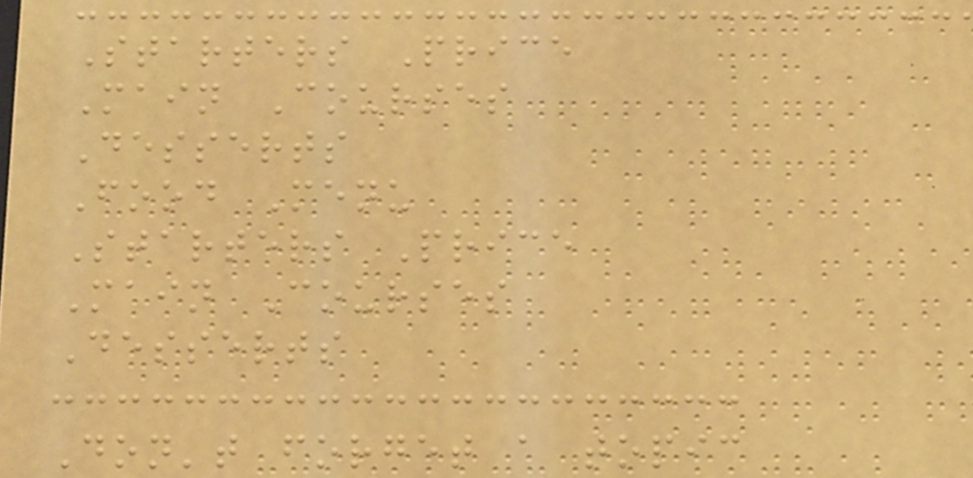Starters Price
Main Courses
Desserts
Food Menu
Starters Price
Main Courses
Desserts
Don't forget a topic
